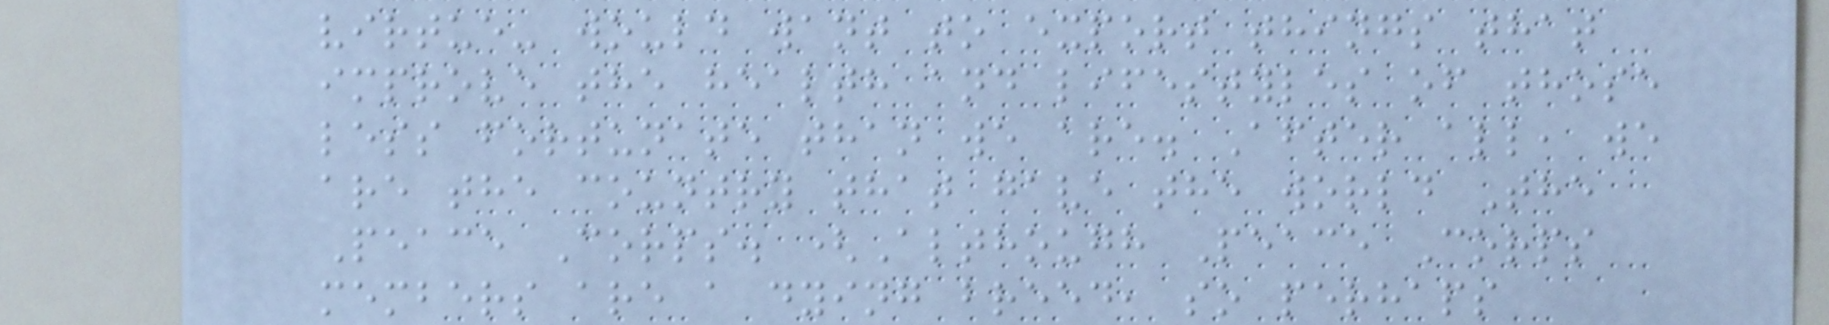virtue- would want to export things that
improve the health and lifestyles of those
less fortunate than we are. After all, we
are the country that gave the world The
Peace Corps. (Although Peace Corps
members are a dying breed, so perhaps
